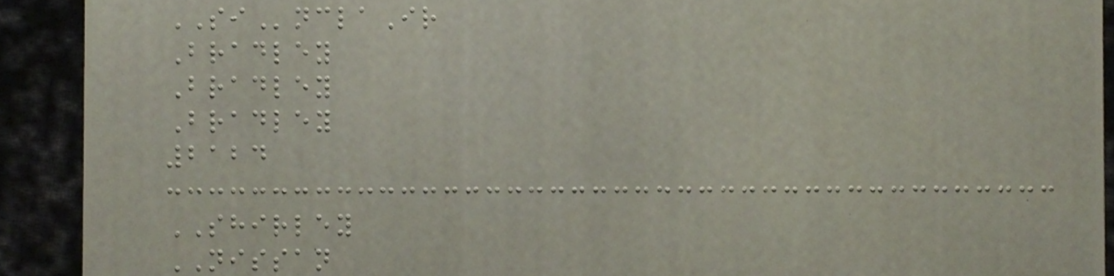SInclaIr
Bradley
Bradley
Bradley
2124
SHIRLEY
NISSAN
